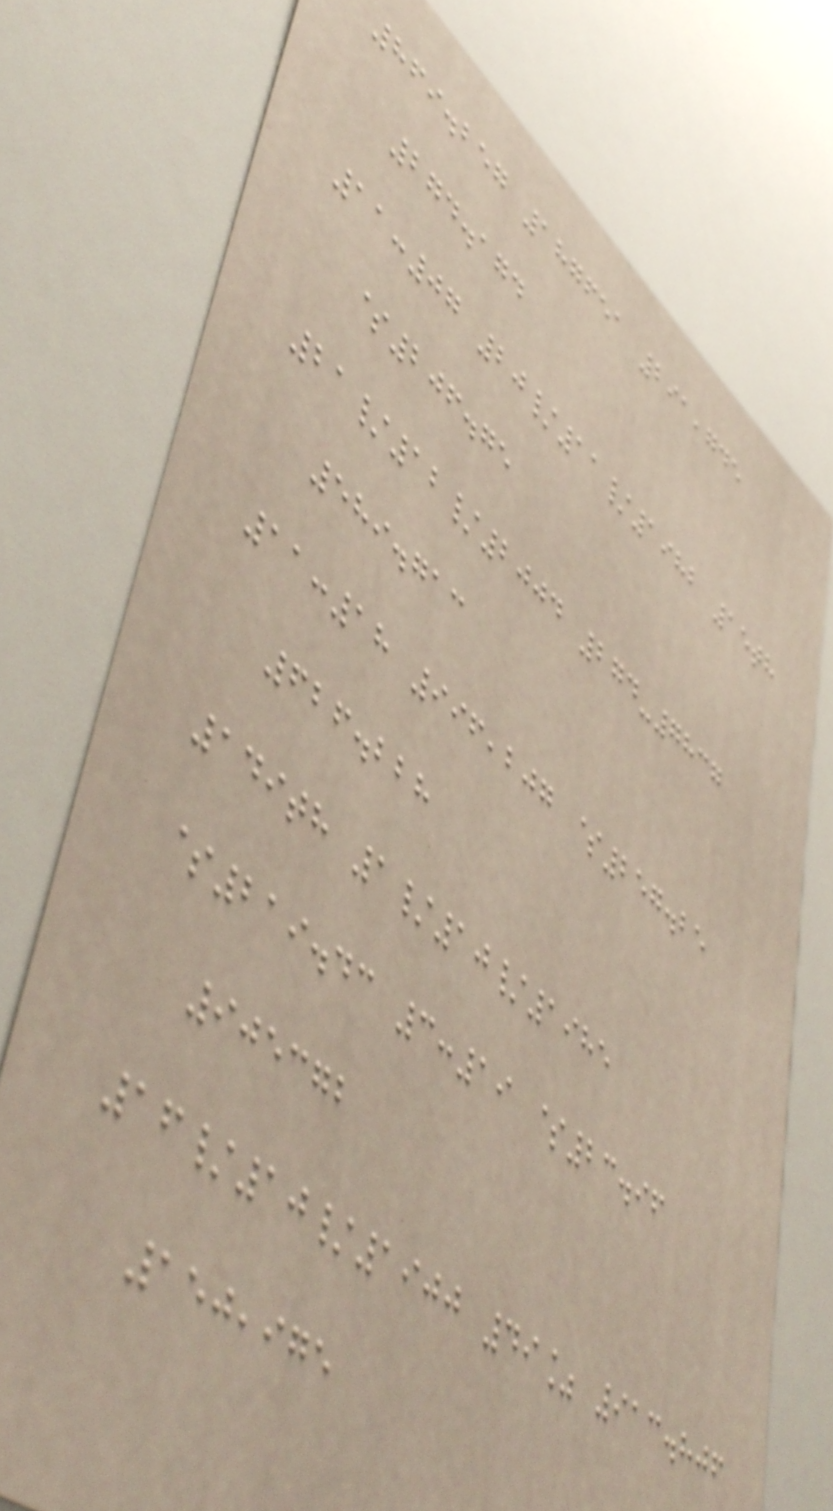869.257 187651 291,745
274.174
11:07 20/11/1982 15th
$206.75
21/12/2004 274-7837
589.713
11:18 996,207 $257.25
626.228
149th 1/10/1985
$219.43 3:19 $23.96
905372
16/10/1900 49% 913.806
150,975
